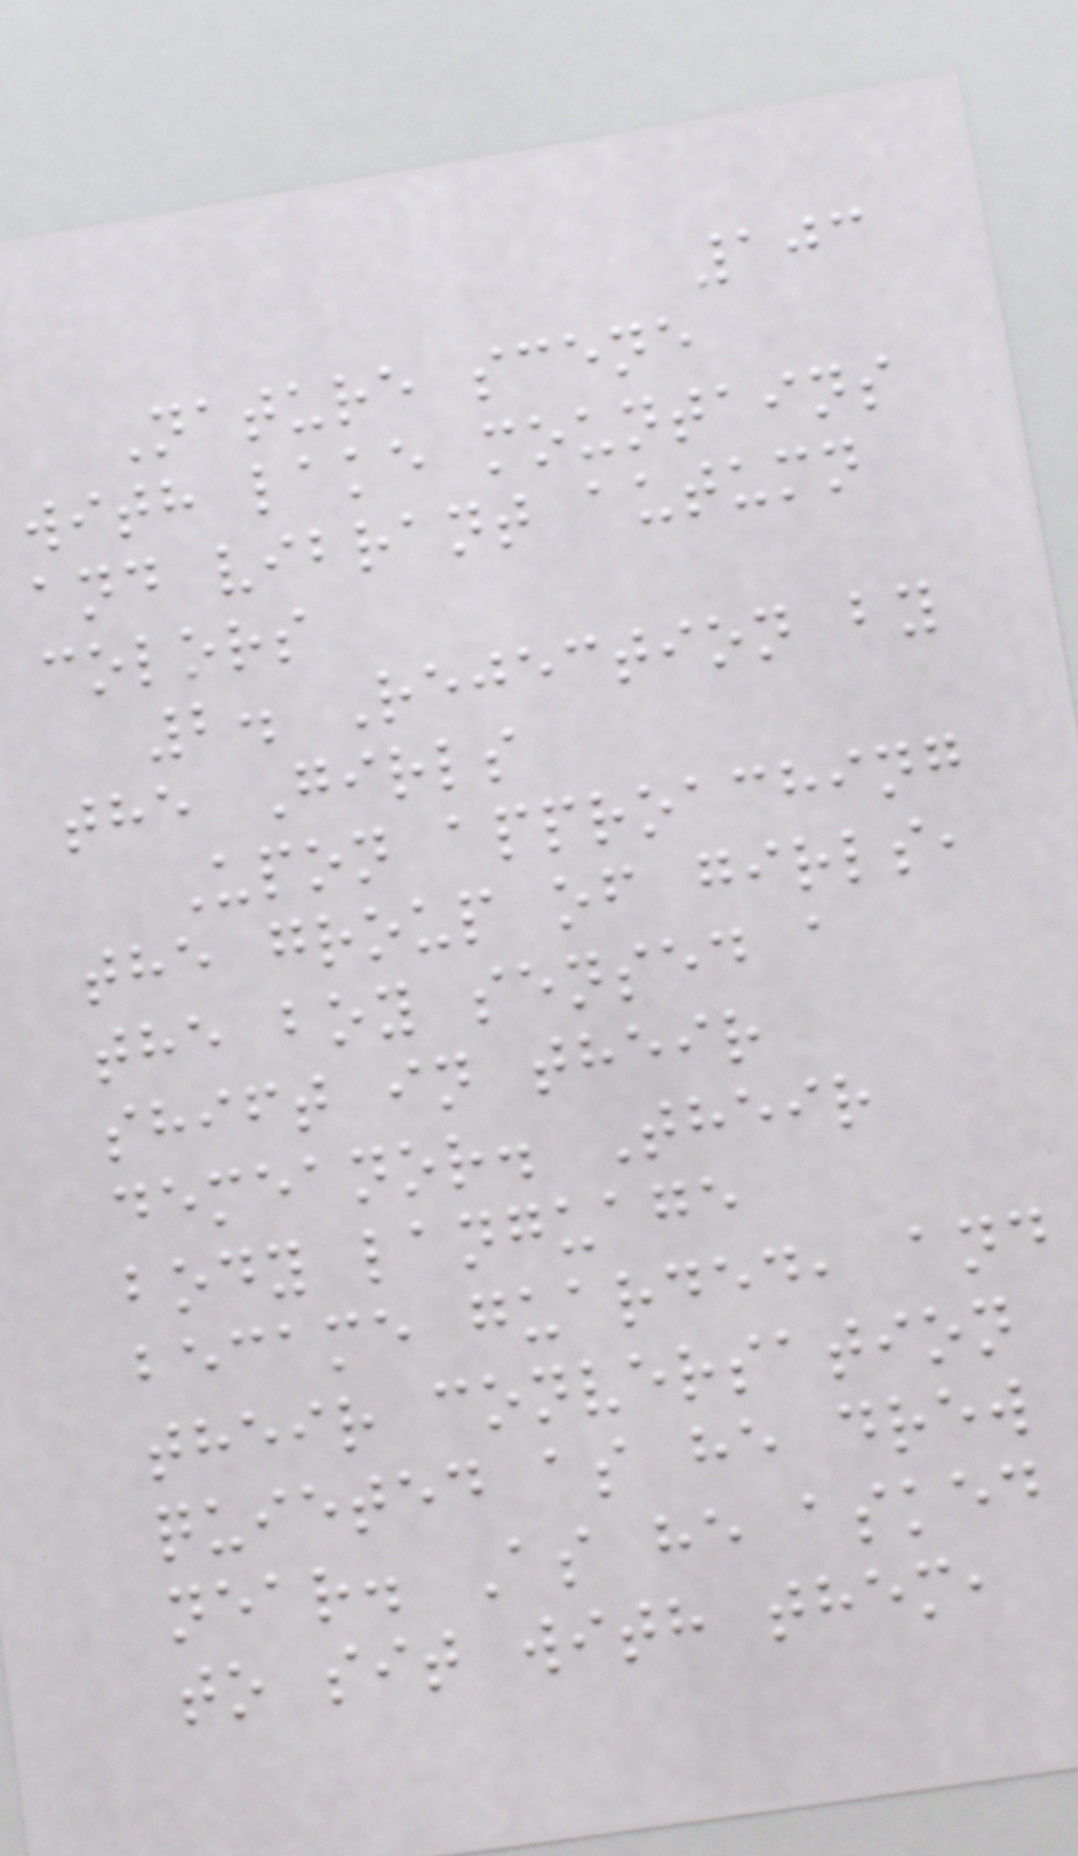103
Nature scene
with lake mountains
and vibrant autumn
colors
2. Rejection by
the Girls
Upon approaching
the group of girls,
the boy sensed a
shift in their
demeanor. Their
body language
became guarded, and
their conversation
quieted as he drew
near. As he asked
to sit with them,
